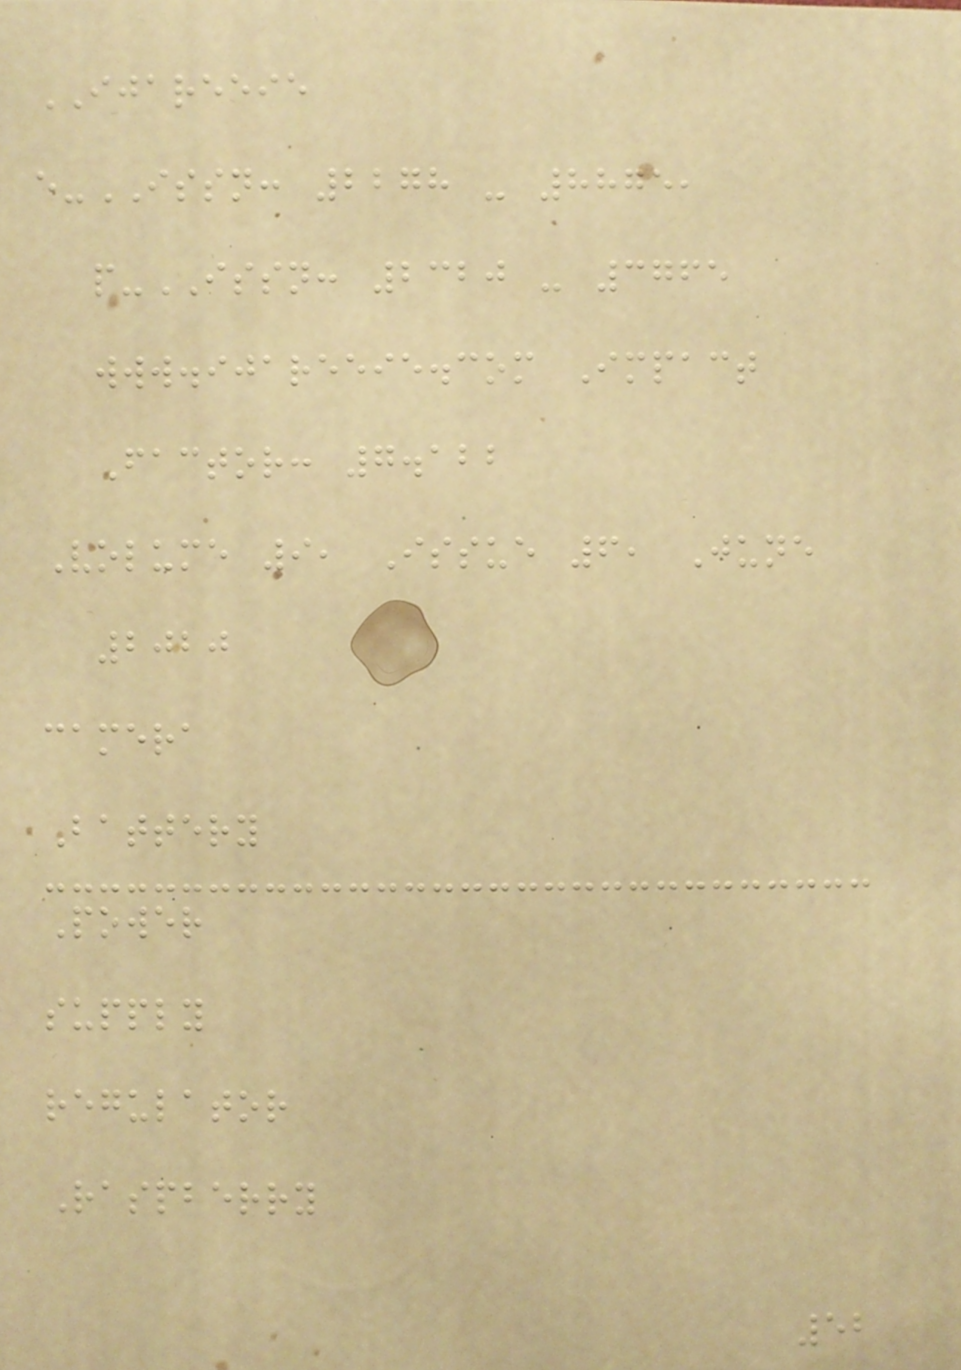IJAREEIE
e-ISSN: 2278 - 8875,
p-ISSN: 2320 - 3765
www.ijareeie.com Impact
Factor: 7.122
Volume 9, Issue 6, June
2020
camera
Battery
Power
supply
regulator
Raspberry
52
